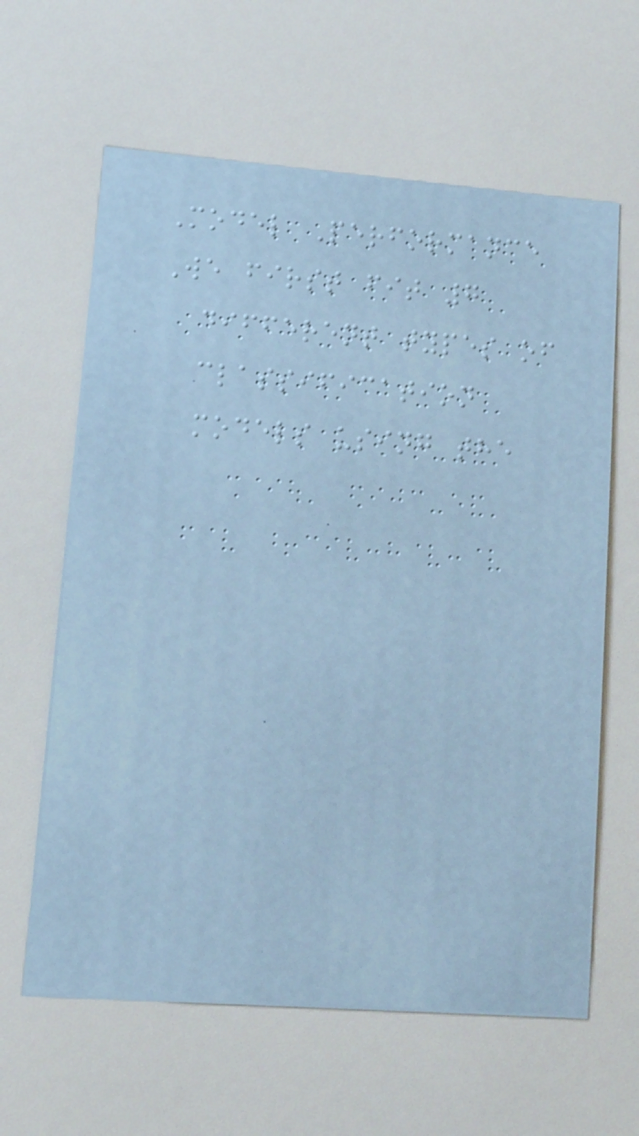Model Performance
We first fit 7
different types of
classification
models using the
